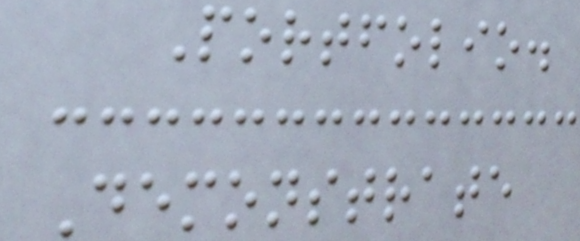Portfolio.
Demonstrate
